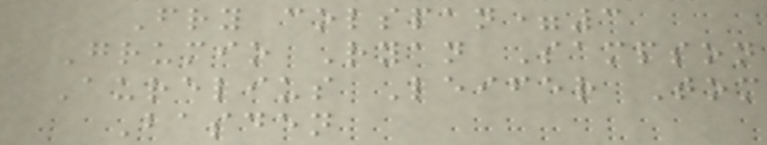Fry colspan=3
Grumio Ryan Sampson
Aurelius Leifer Tom
Basden
